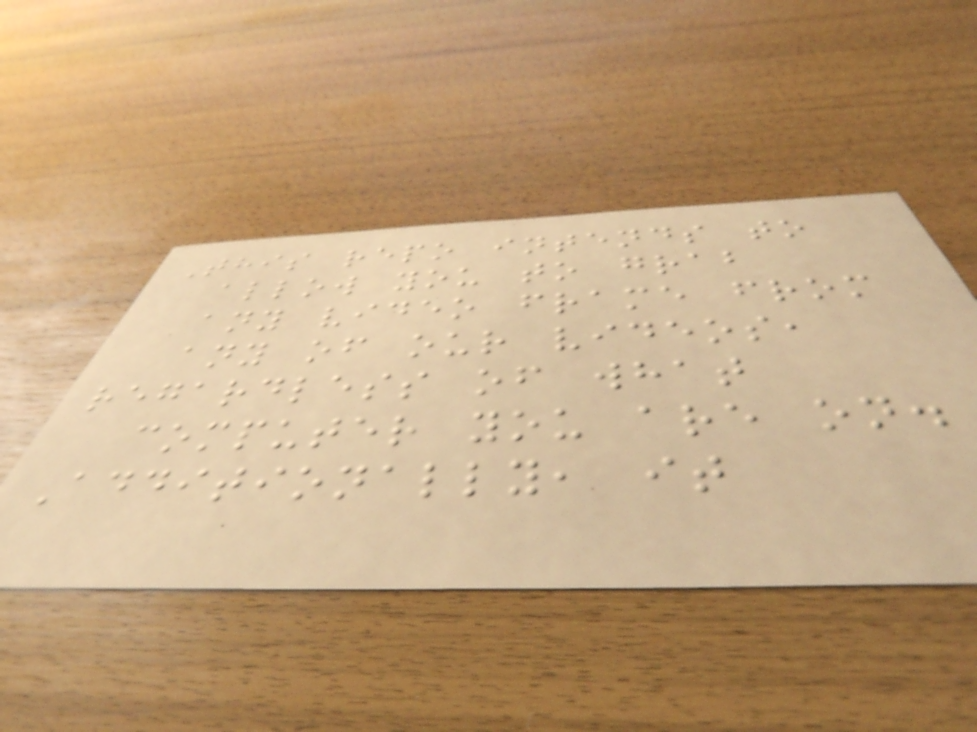This repo intends to
allow you to grab
any video frame from
any of our videos,
regardless of what
computer you are on.
Additionally, it
